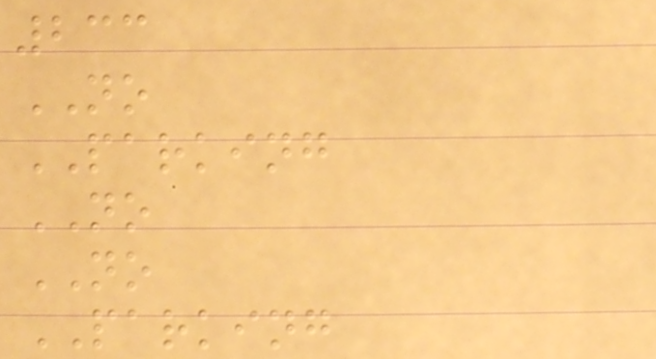233
NO
PARKING
NO
NO
PARKING
